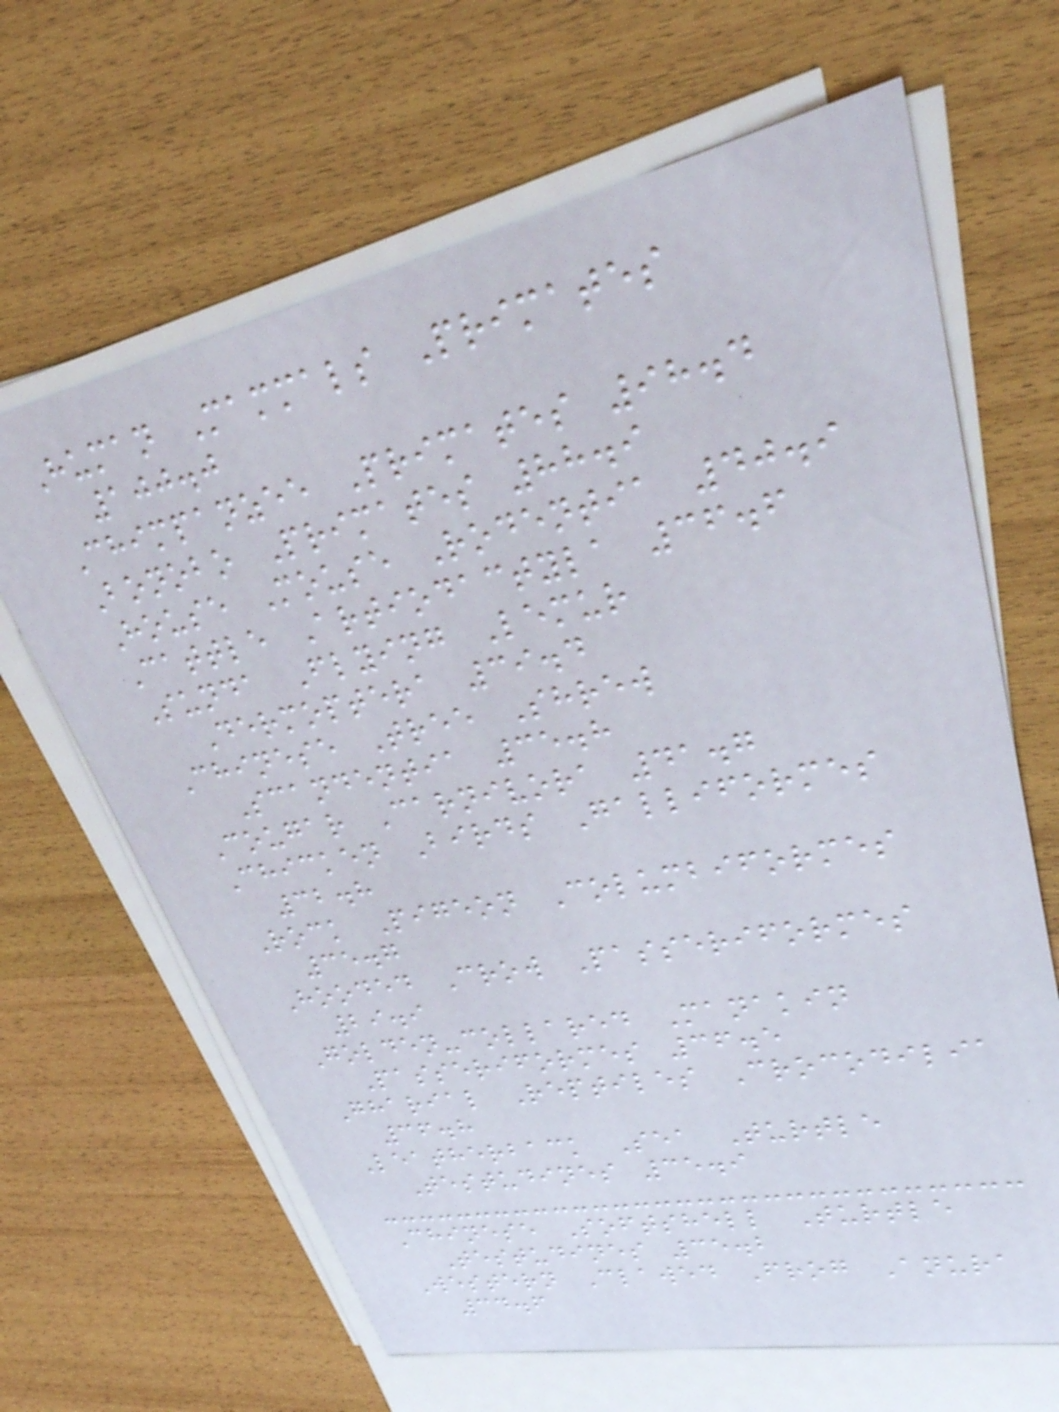Human Mammals Primates
100.0
Chimpanzee Primates 98.4
Bonobo Primates 88.9
House Mouse Rodentia 40.9
Cattle Artiodactyla 36.6
Sunda Flying Lemur
Dermoptera 39.4
Chinese Tree Shrew
Scandentia 35.8
Cougar Carnivora 41.7
Chicken Birds Galliformes
32.8
Rock Pigeon Columbiformes
35.7
Hooded Crow Passeriformes
29.9
Golden-collared Manakin
Passeriformes 36.5
Gharial Reptiles Crocodilia
36.8
Leatherback Sea Turtle
Testudines 35.9
Chinese Softshell Turtle
Testudines 35.2
Western Clawed Frog Anura
34.6
